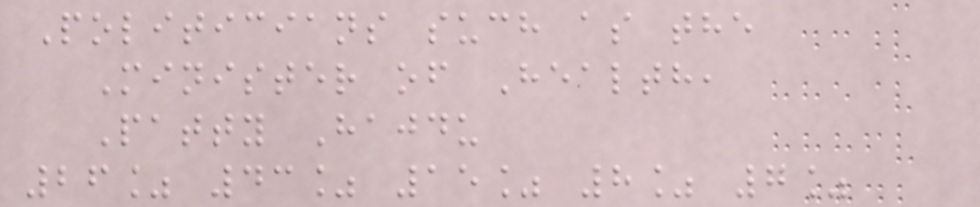Politicians such as the
Minister of Health,
Patty Hajdu
26% 43% 15% 8% 7%
